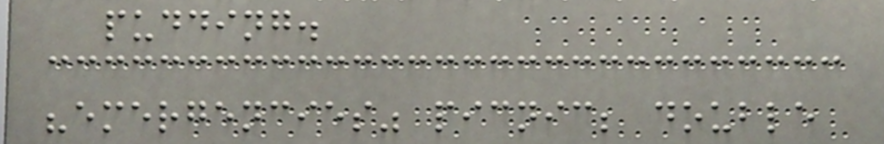pudding.
"emergencies" picnic; double
